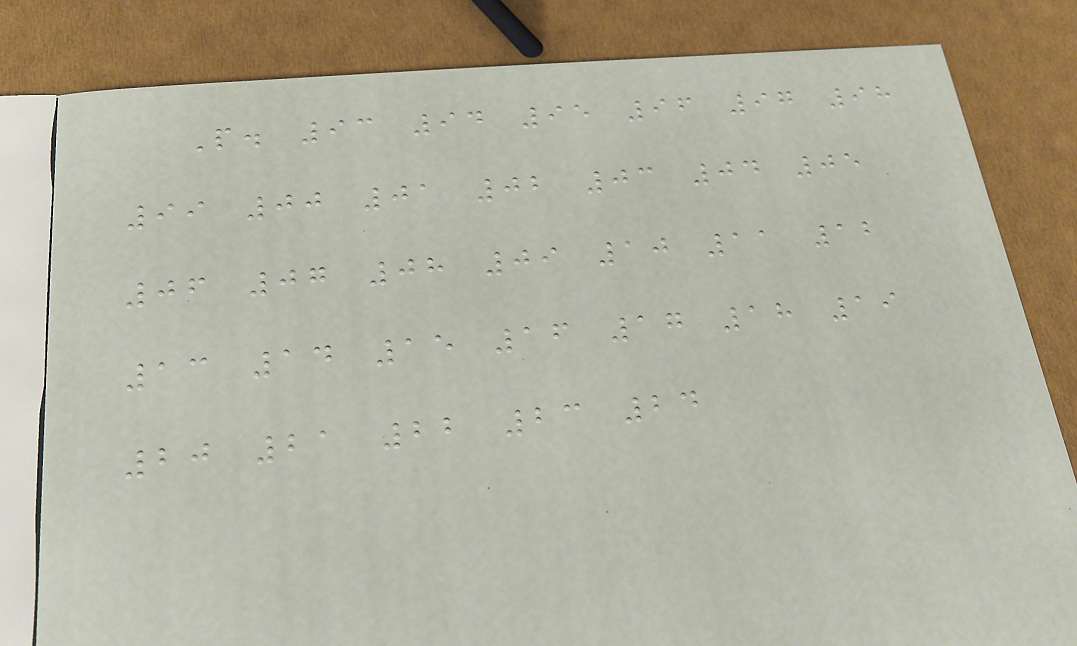P. 93 94 95 96 97 98
99 00 01 02 03 04 05
06 07 08 09 10 11 12
13 14 15 16 17 18 19
20 21 22 23 24
